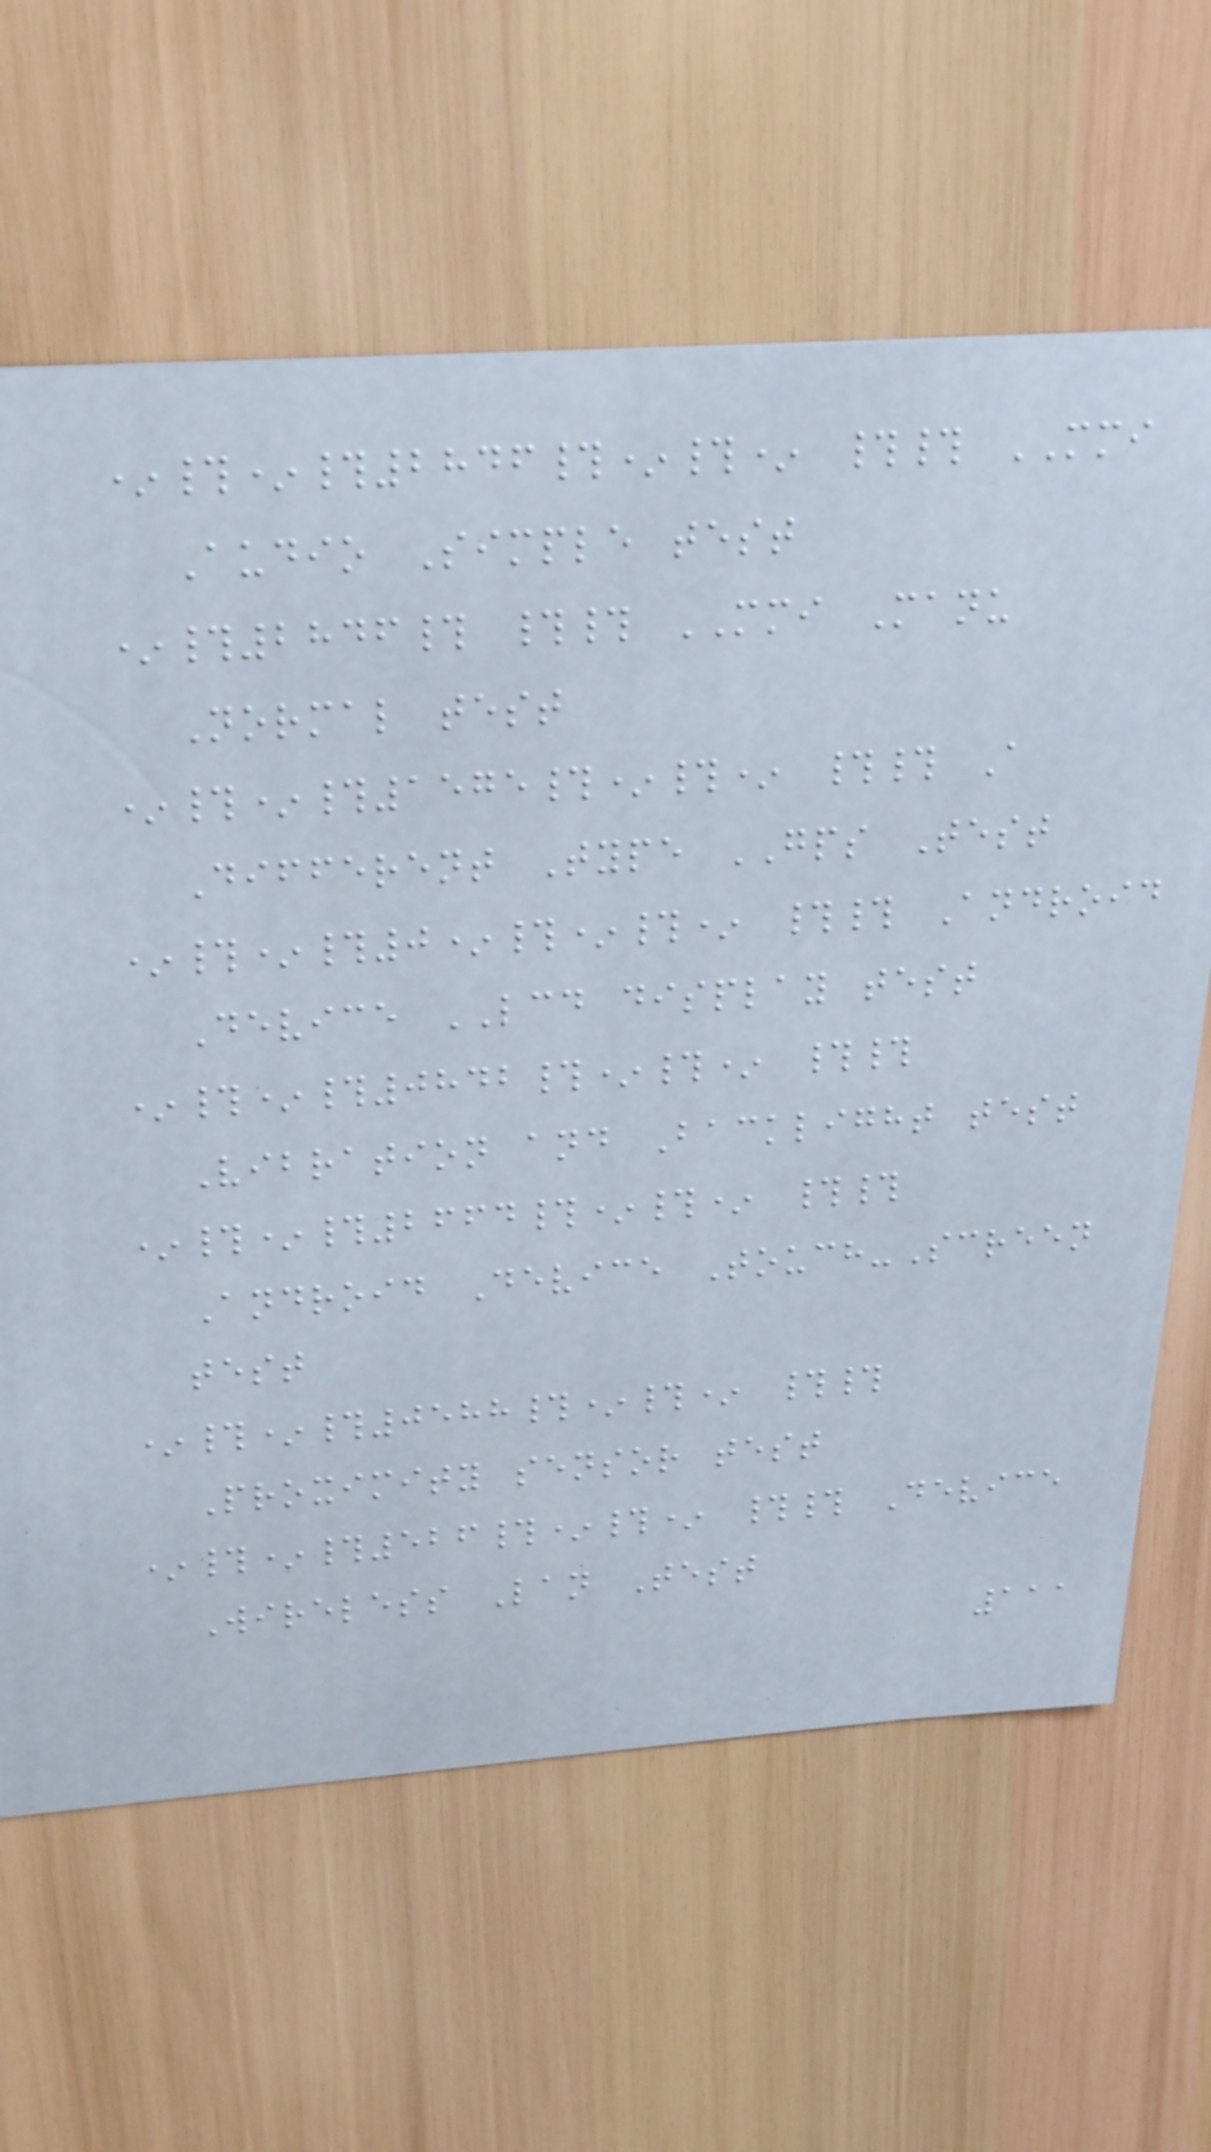*#*#2846#*#* ## MMI
Audio Simple test
*#2846# ## MMI Manu
Normal test
*#*#1575#*#* ## A
Different Type GPS Test
*#*#0*#*#* ## Android
Device LCD display test
*#*#0842#*#* ##
Vibration and Backlight test
*#*#2664#*#* ##
Android Device Touch-Screen
test
*#*#0588#*#* ##
Proximity sensor test
*#*#526#*#* ## Device
Wireless Lan Test
111
